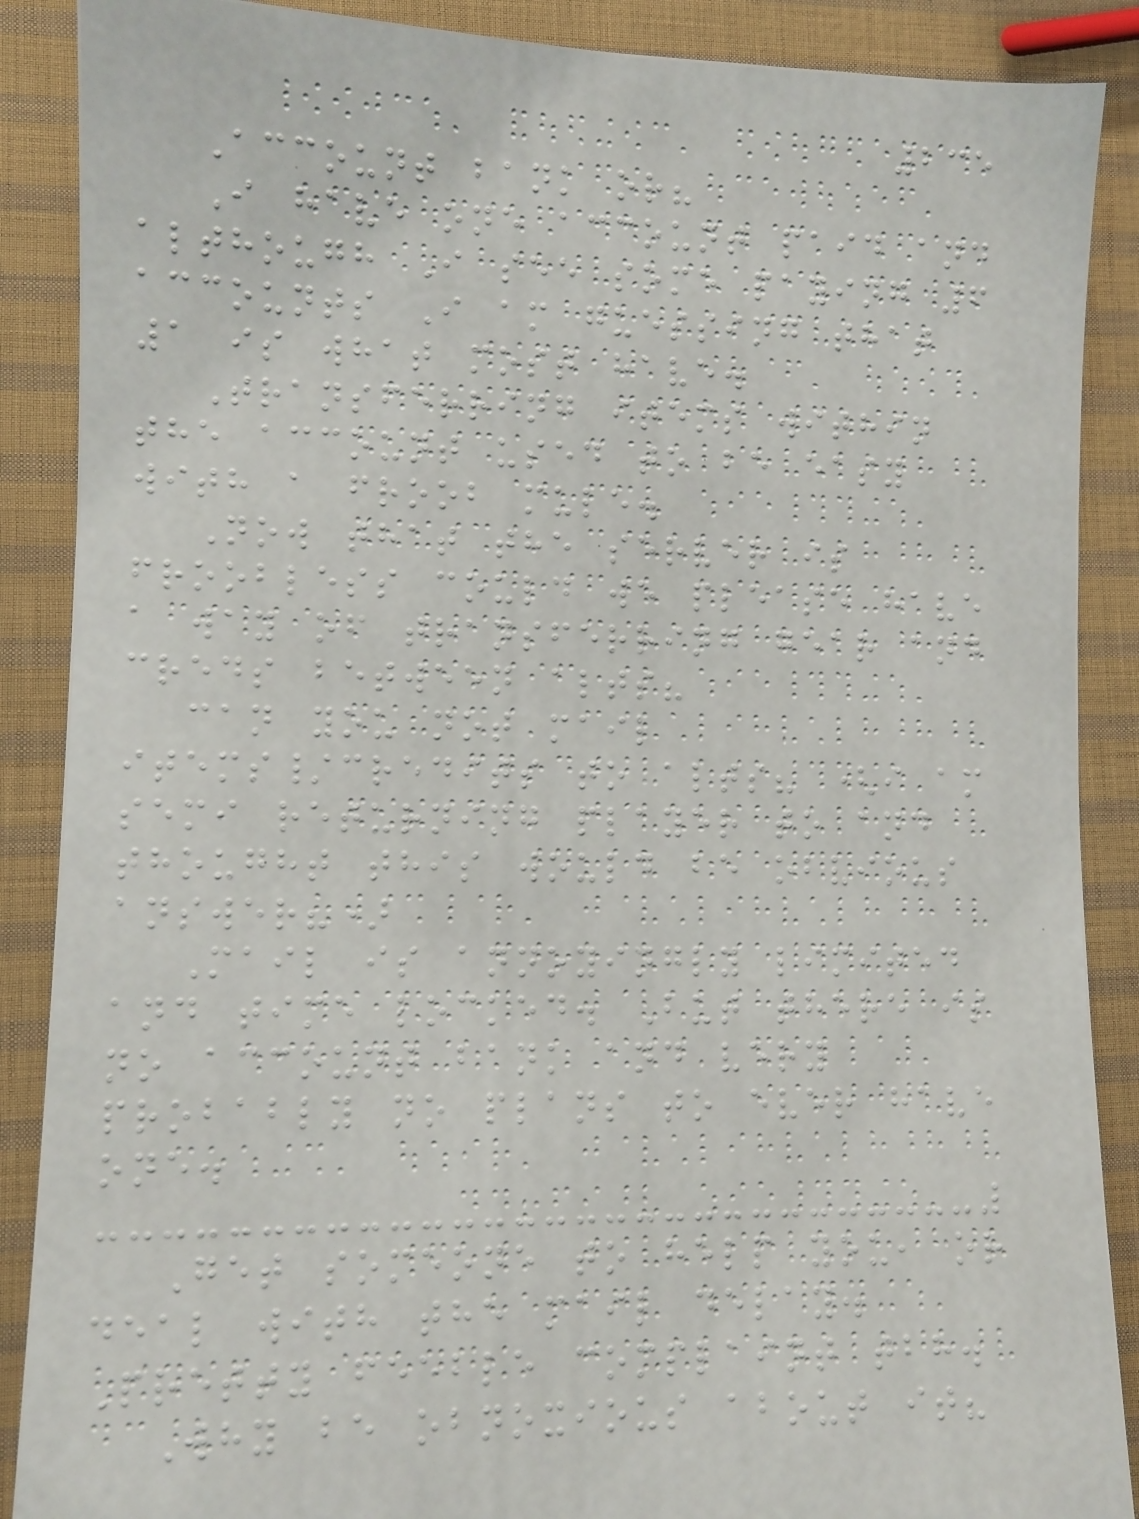235
Account bank or?
I have one account paid and
although I see some paying 6
accounts I am guessing that
1 is what most have.
Transferring items within
the account used to be easy
with a froob mule.
Now that the server is
froobless could we please have
a way of transferring gear and
creds between alts?
can you not mail
items/credits to alts? (i am
semi returning player to and
thought this would be obvious
answer?)
Mail is annoyingly limited
and time locked. But there is
no account bank and very
probably no plans to ever have
one.
Get someone to help you, or
deal with the mail delay.
Pretty feeble complaint tbh.
Why be obnoxious about it?
